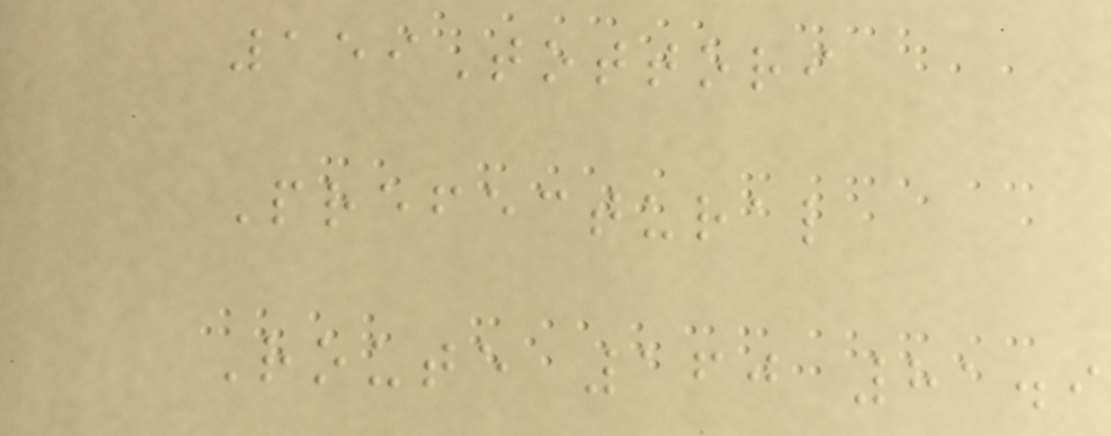159Tottori
Prefectural
Route 160 81.9
